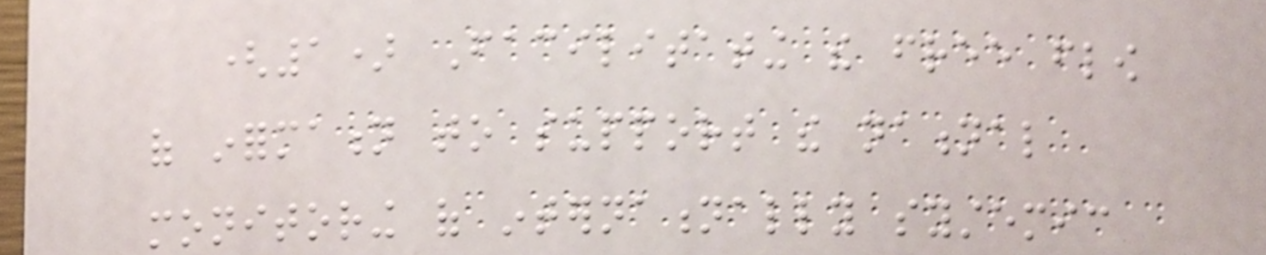(1) Facilitating the free flow
of information to support the national
monitoring of internationally systemic
